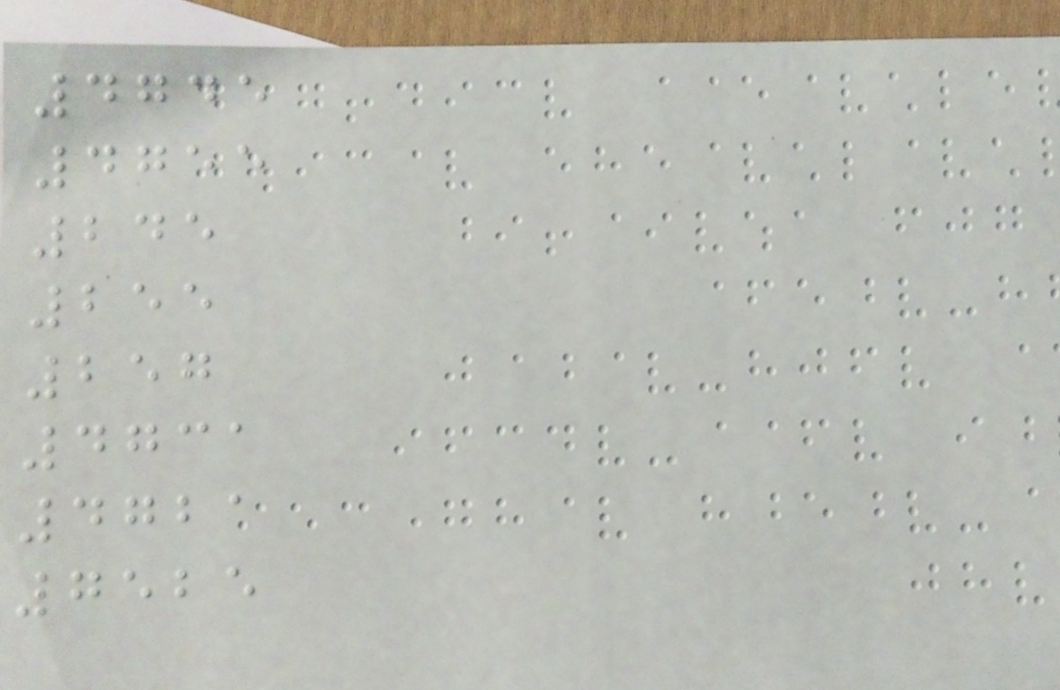4745
4755
245
255
257
4731
4721
7525
